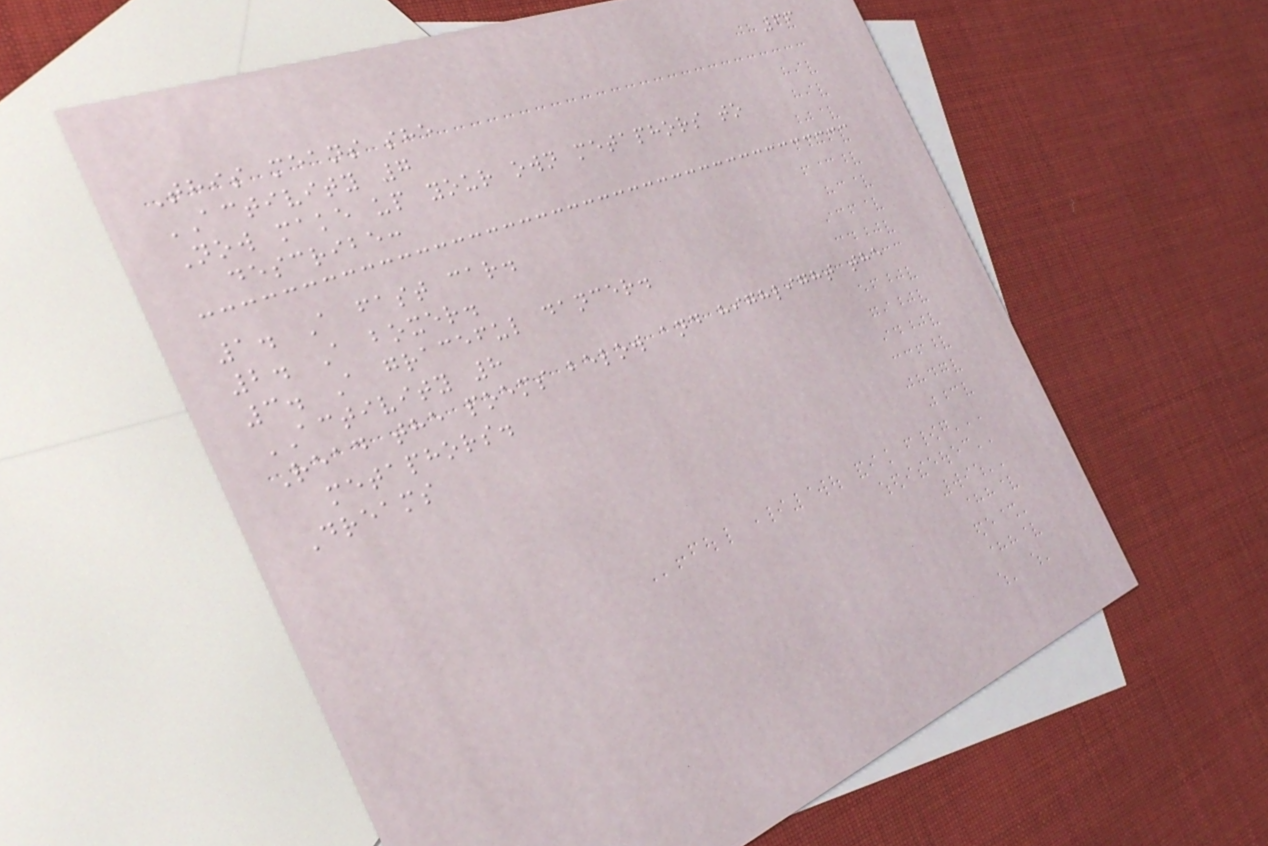66
This means she
ACTIVITY 7
Now make up your own metaphors to
describe:
1. A fast car.
2. A boxer.
3. A graceful dancer.
ACTIVITY 8
Read the poems below and highlight the
metaphors.
Dreams
